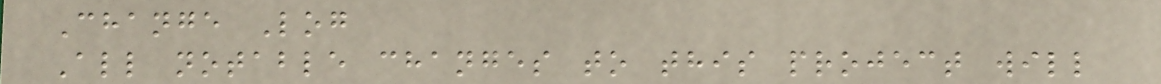Change Log
All notable changes to this project will
